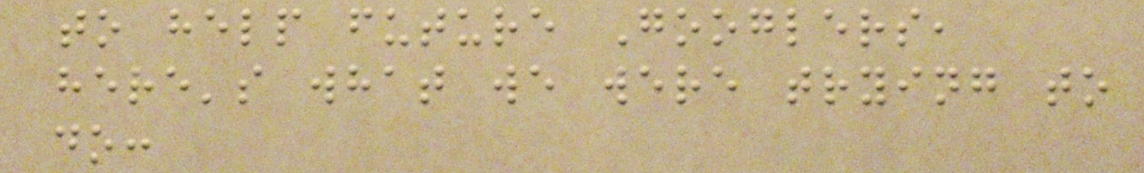to help future Googlers,
here's what we were trying to
do:
